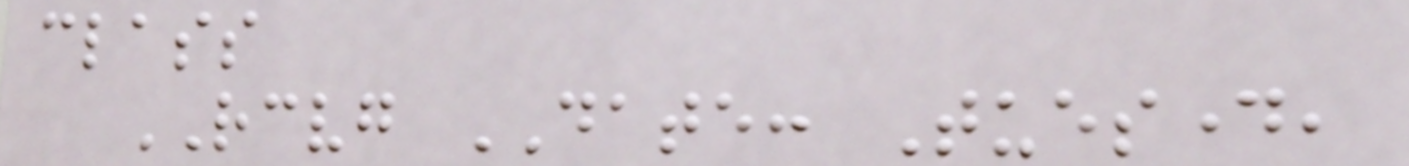class
RECEIVING DATE: Tuesday,
